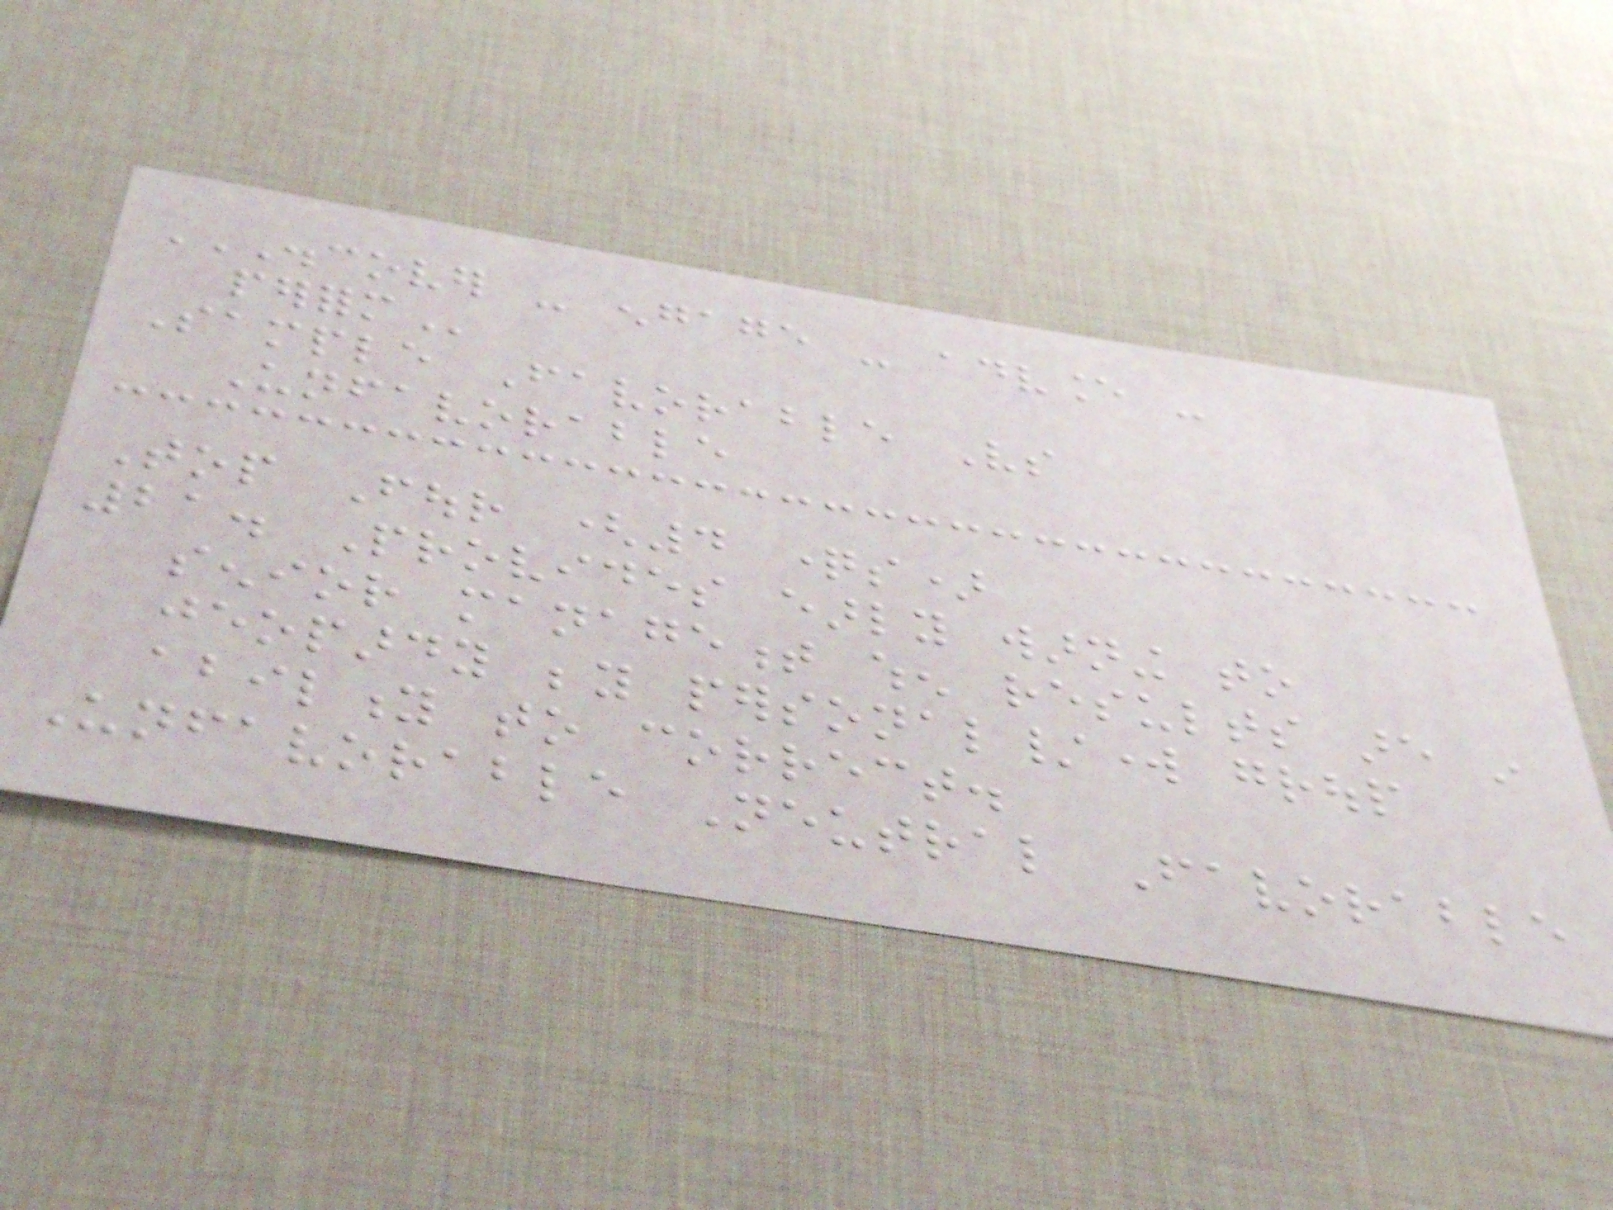DISCOVER - ENGAGE - ADVANCE -
PERFORM
Sample Favorable Vs
Unfavorable
Top Four (4 questions)
21. Provides early warning to
senior management when results are in
jeopardy beyond personal/work group
ability to correct.
Unfavorable Neutral Favorable
